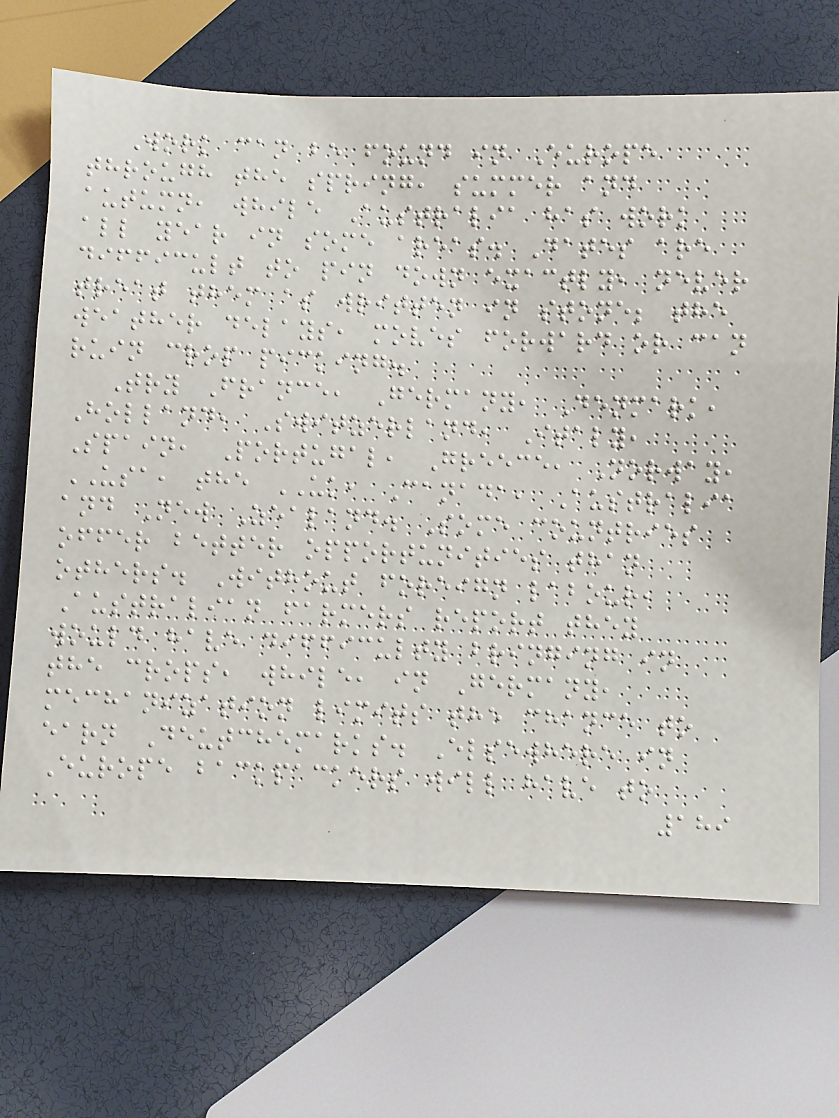Work can be found in Europe
through the spring, summer and
autumn, while Australia has work
all year in some areas. Dates are
difficult to pin down exactly, never
treat them as written in stone; the
weather delays, moves forward or can
ruin crop picking.
Try France, Germany, Denmark,
Holland, Switzerland, Italy,
Spain, Portugal, Greece, Norway,
USA, the UK, Canada, Australia
and New Zealand. Some countries
offer better opportunities than
others. Without foreign labour,
Australian farmers report they
would have difficulty bringing in
the crops, while, in Germany,
mechanization limits the chance to
earn Deutchemarks. Elsewhere in
Europe backpackers will have to
189
